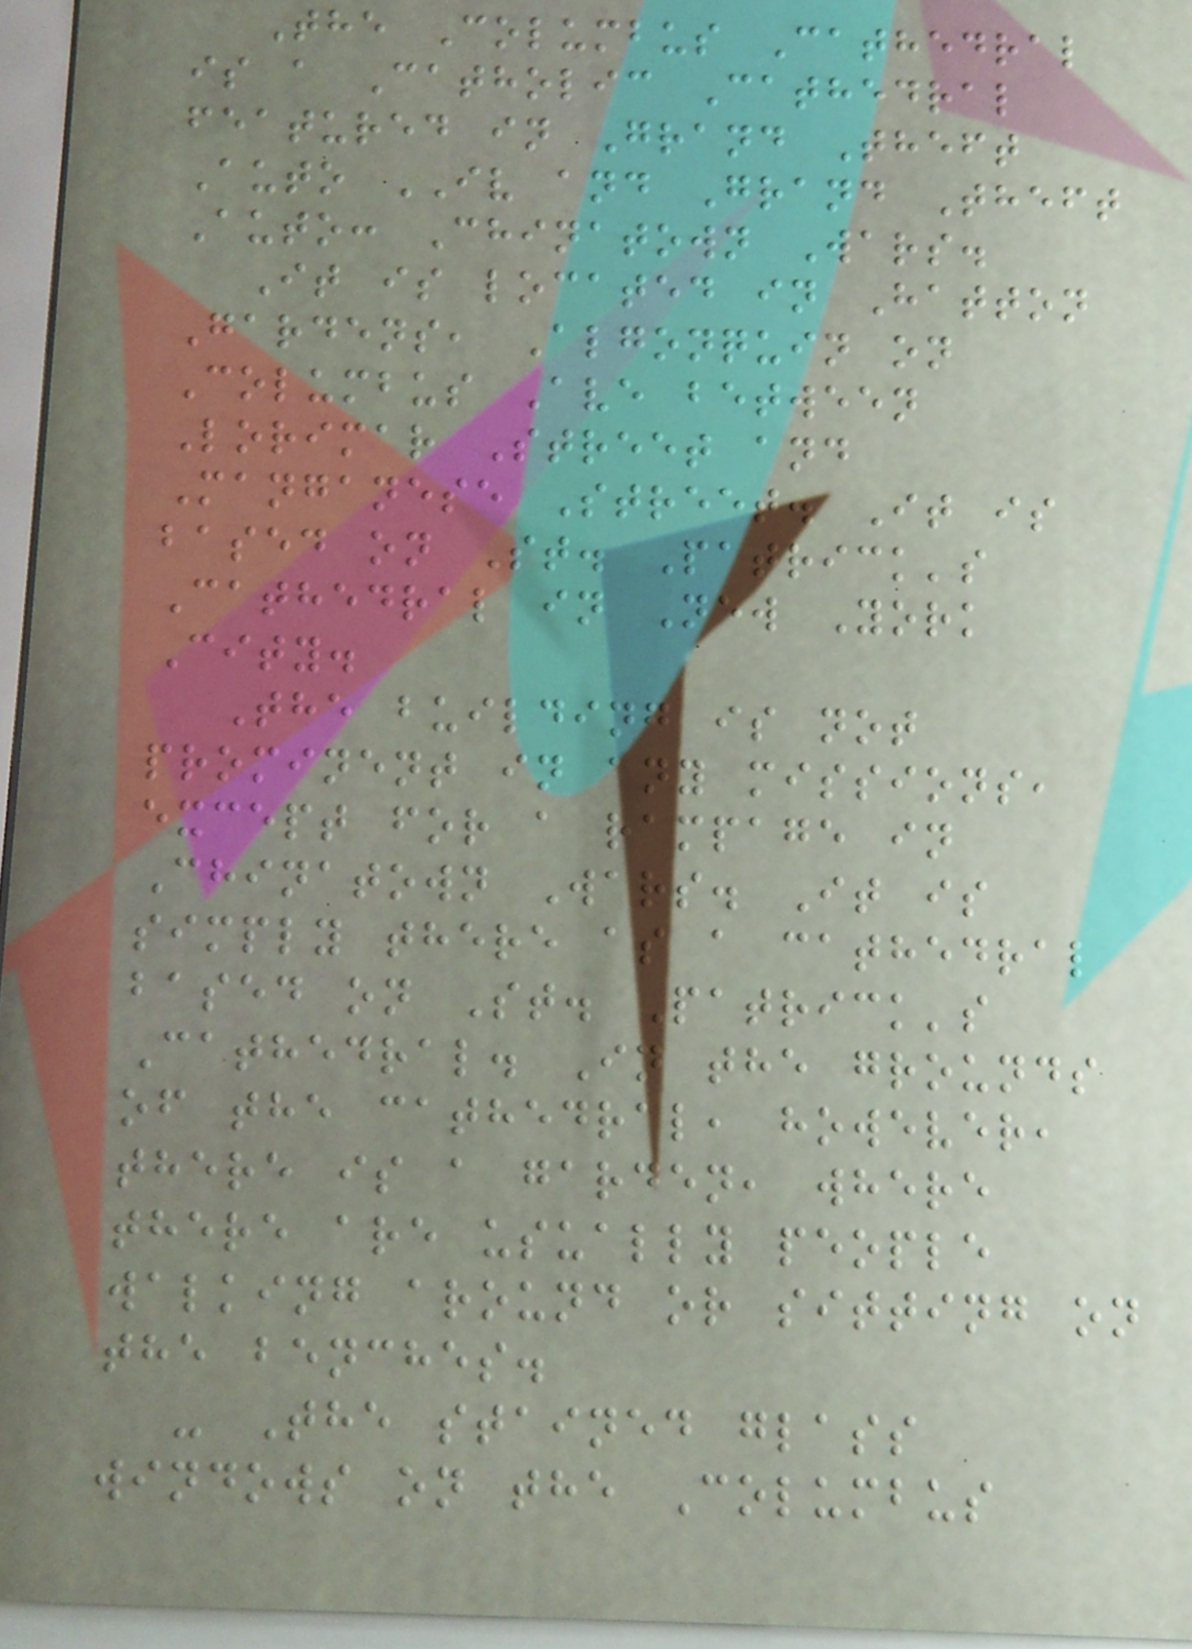The Columbus Cathedral
is a Catholic Cathedral
featured in Grand Theft
Auto IV and Grand Theft
Auto: Chinatown Wars.
It is located in Hatton
Gardens, Algonquin on
Columbus Ave between
Lorimar Street and
Manganese Street. It is
based on St. Patrick's
Cathedral in New York
City.
The building is not
prominent in any missions,
except for a rampage in
Chinatown Wars. It is
simply there as a cathedral
based on St. Patrick's
Cathedral. In the grounds
of the cathedral, however,
there is a garden, where
there are usually people
walking around or sitting on
the benches.
- The stained glass
windows on the Columbus
